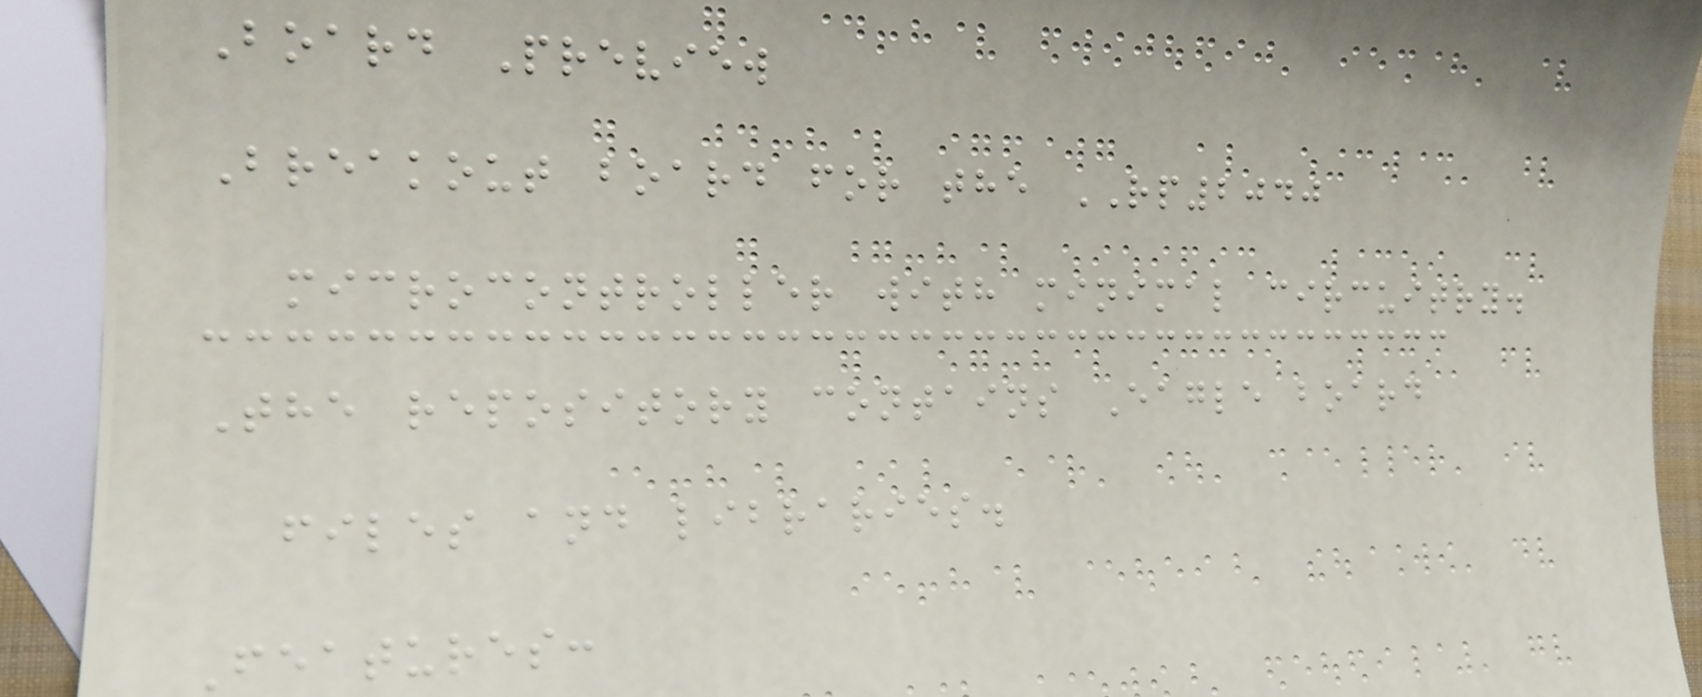Board Preview
Breakout board for the RP2040
microcontroller with minimal circuitry.
The repository contains Eagle board
files and libraries.
Features:
